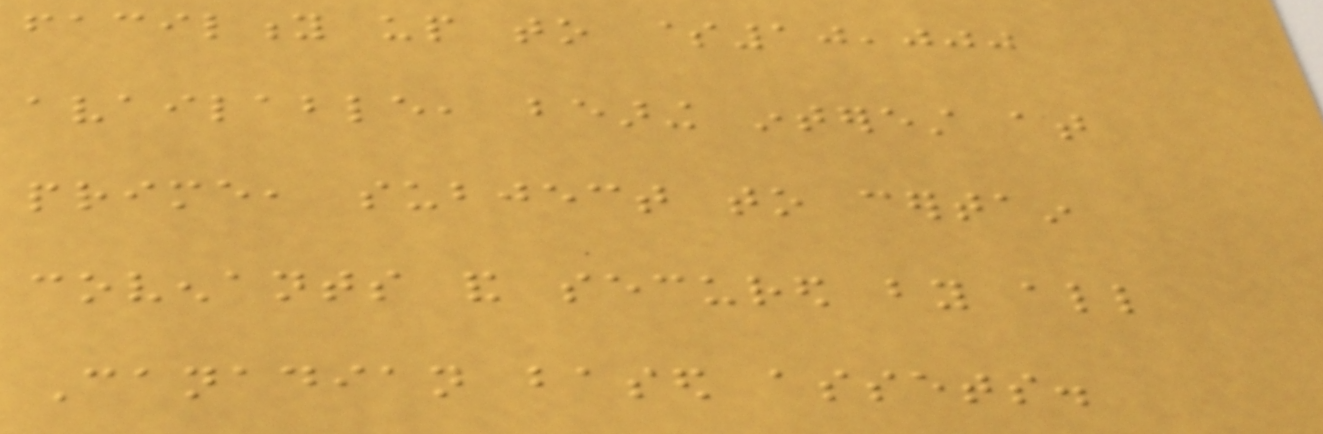facility up to $10,000
available, bearing interest at
prime, subject to certain
covenants and secured by all
Canadian based assets.
